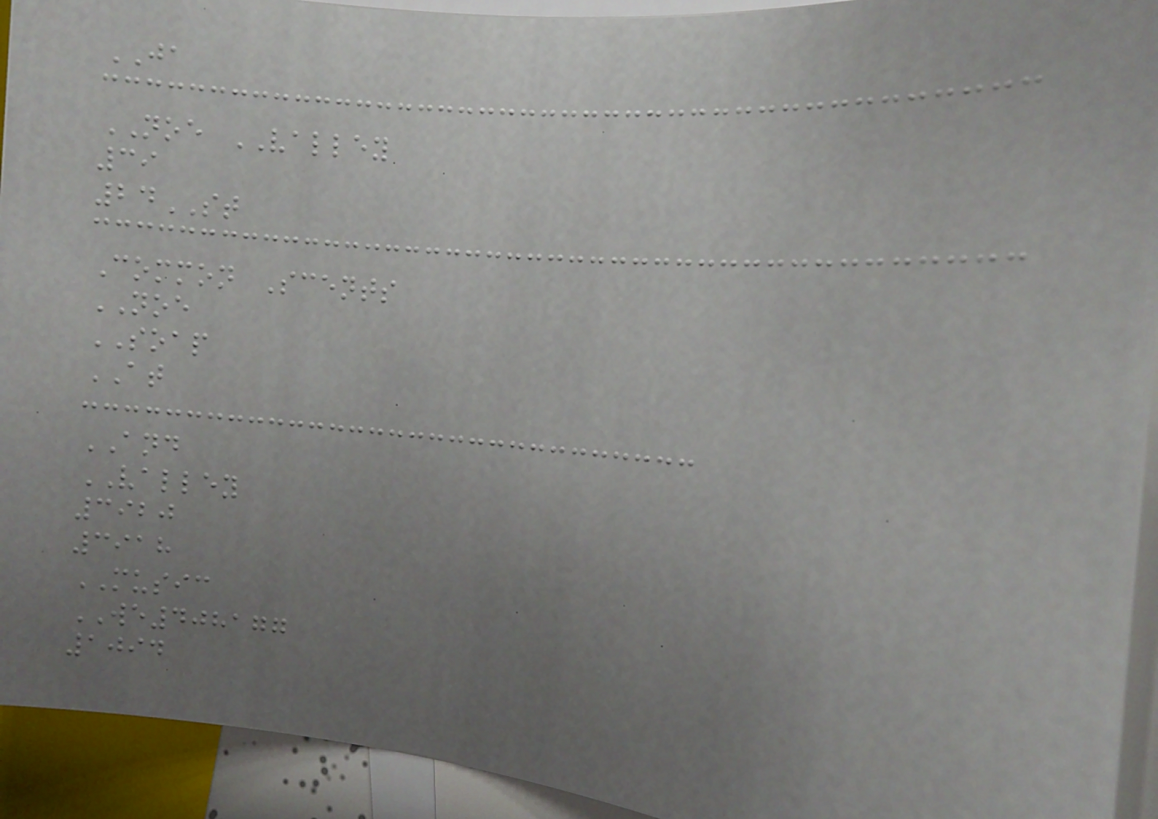JA
NOE VALLEY
39
24ST
Common Scents
NOE
SOAP
AT
AND
VALLEY
3920
3918
MUSIC
WE408177
1094
